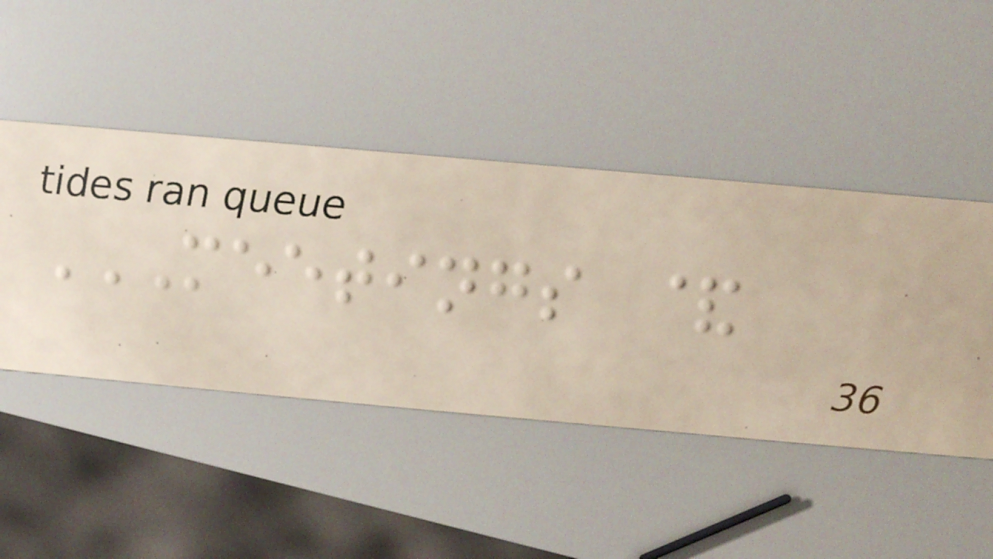MEETINGS &
